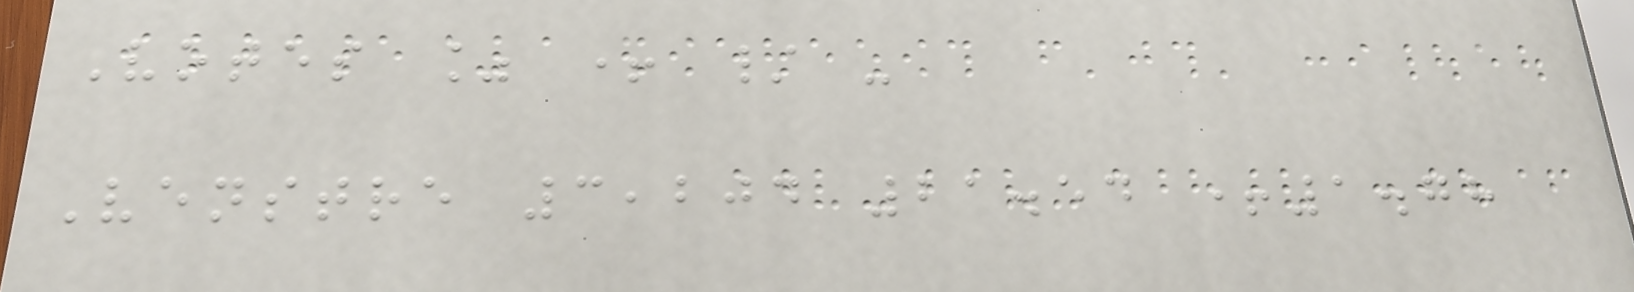Votes % + / -
Venstre 3,204 21.54 +1.78
